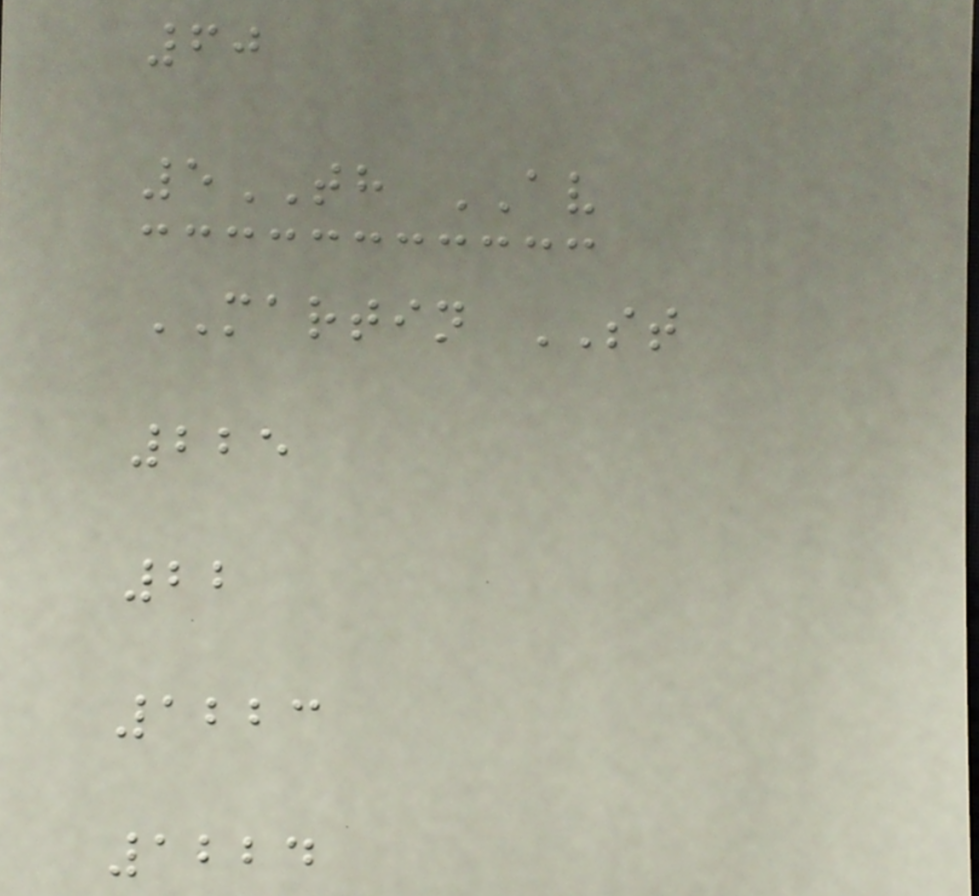60
5TH AV
MARTIN ST
225
22
1223
1224
